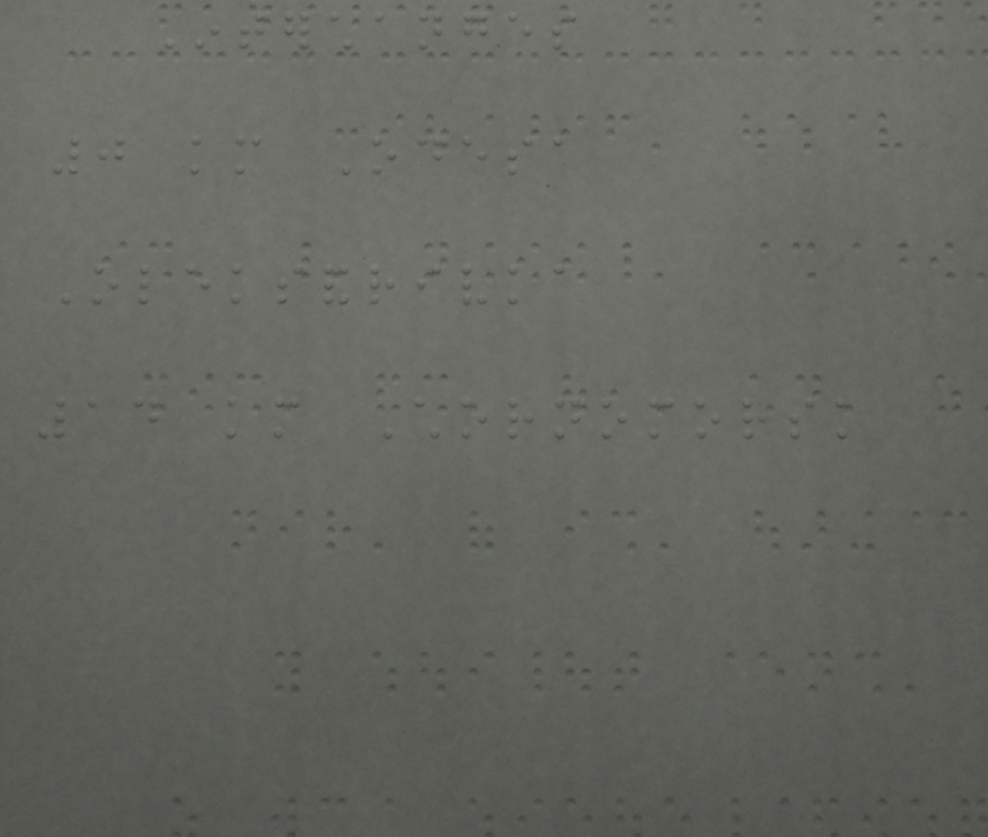Interchanges
0 km Odesa
Oleksandrivka
14 km Chornomorsk
